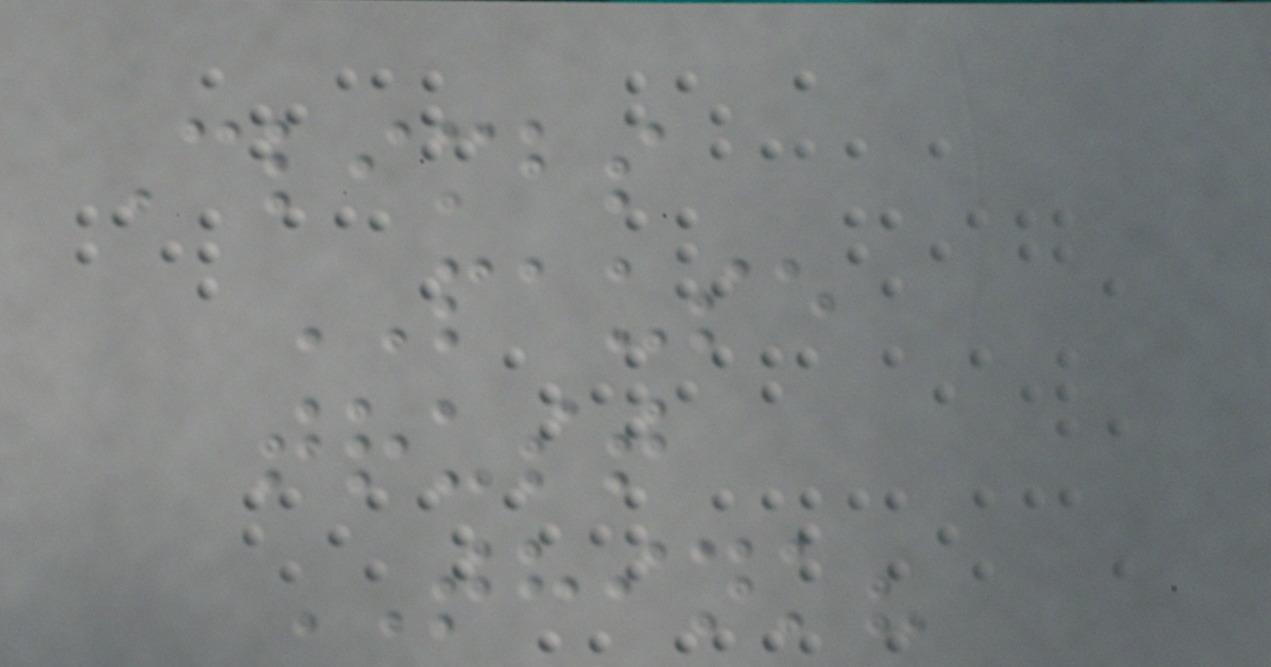Climbs
PAUSE
trust
THINK?
